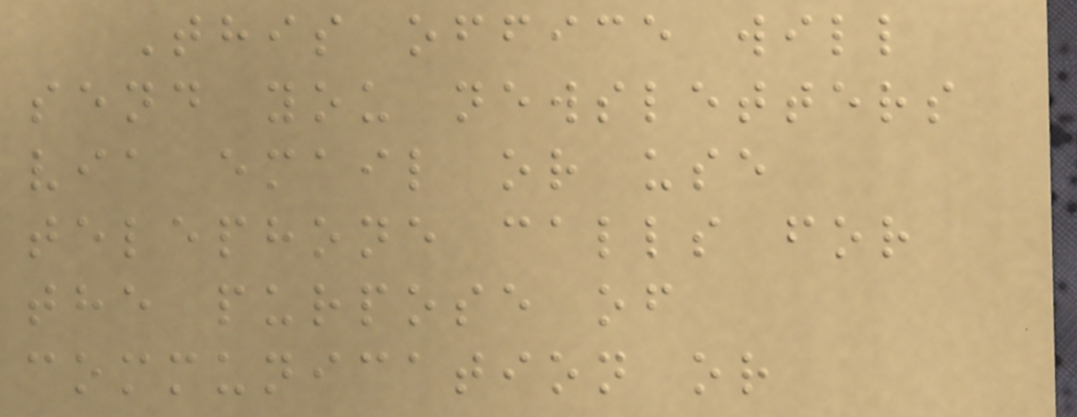This office will
send you newsletters
via email or use
telephone calls for
the purpose of
communication or
